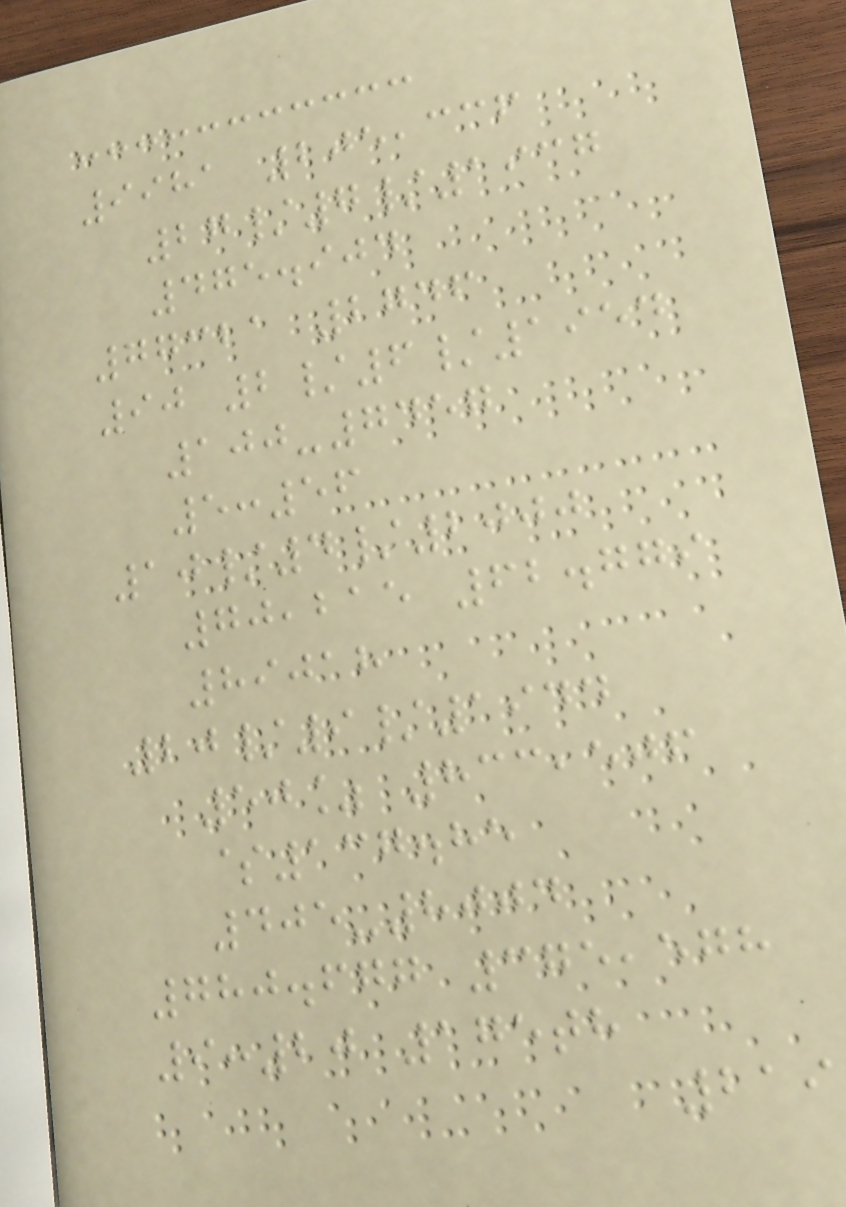9981 205,336
27/7/1937
475.904
77321 2746
90 2/6/1954
100-7457
5:56
10/4/2000
70,215 62.779
89018
20/9/1944
50% 833,506
$137.85
405-8004
780.677 375,578
9:20 175th
219
